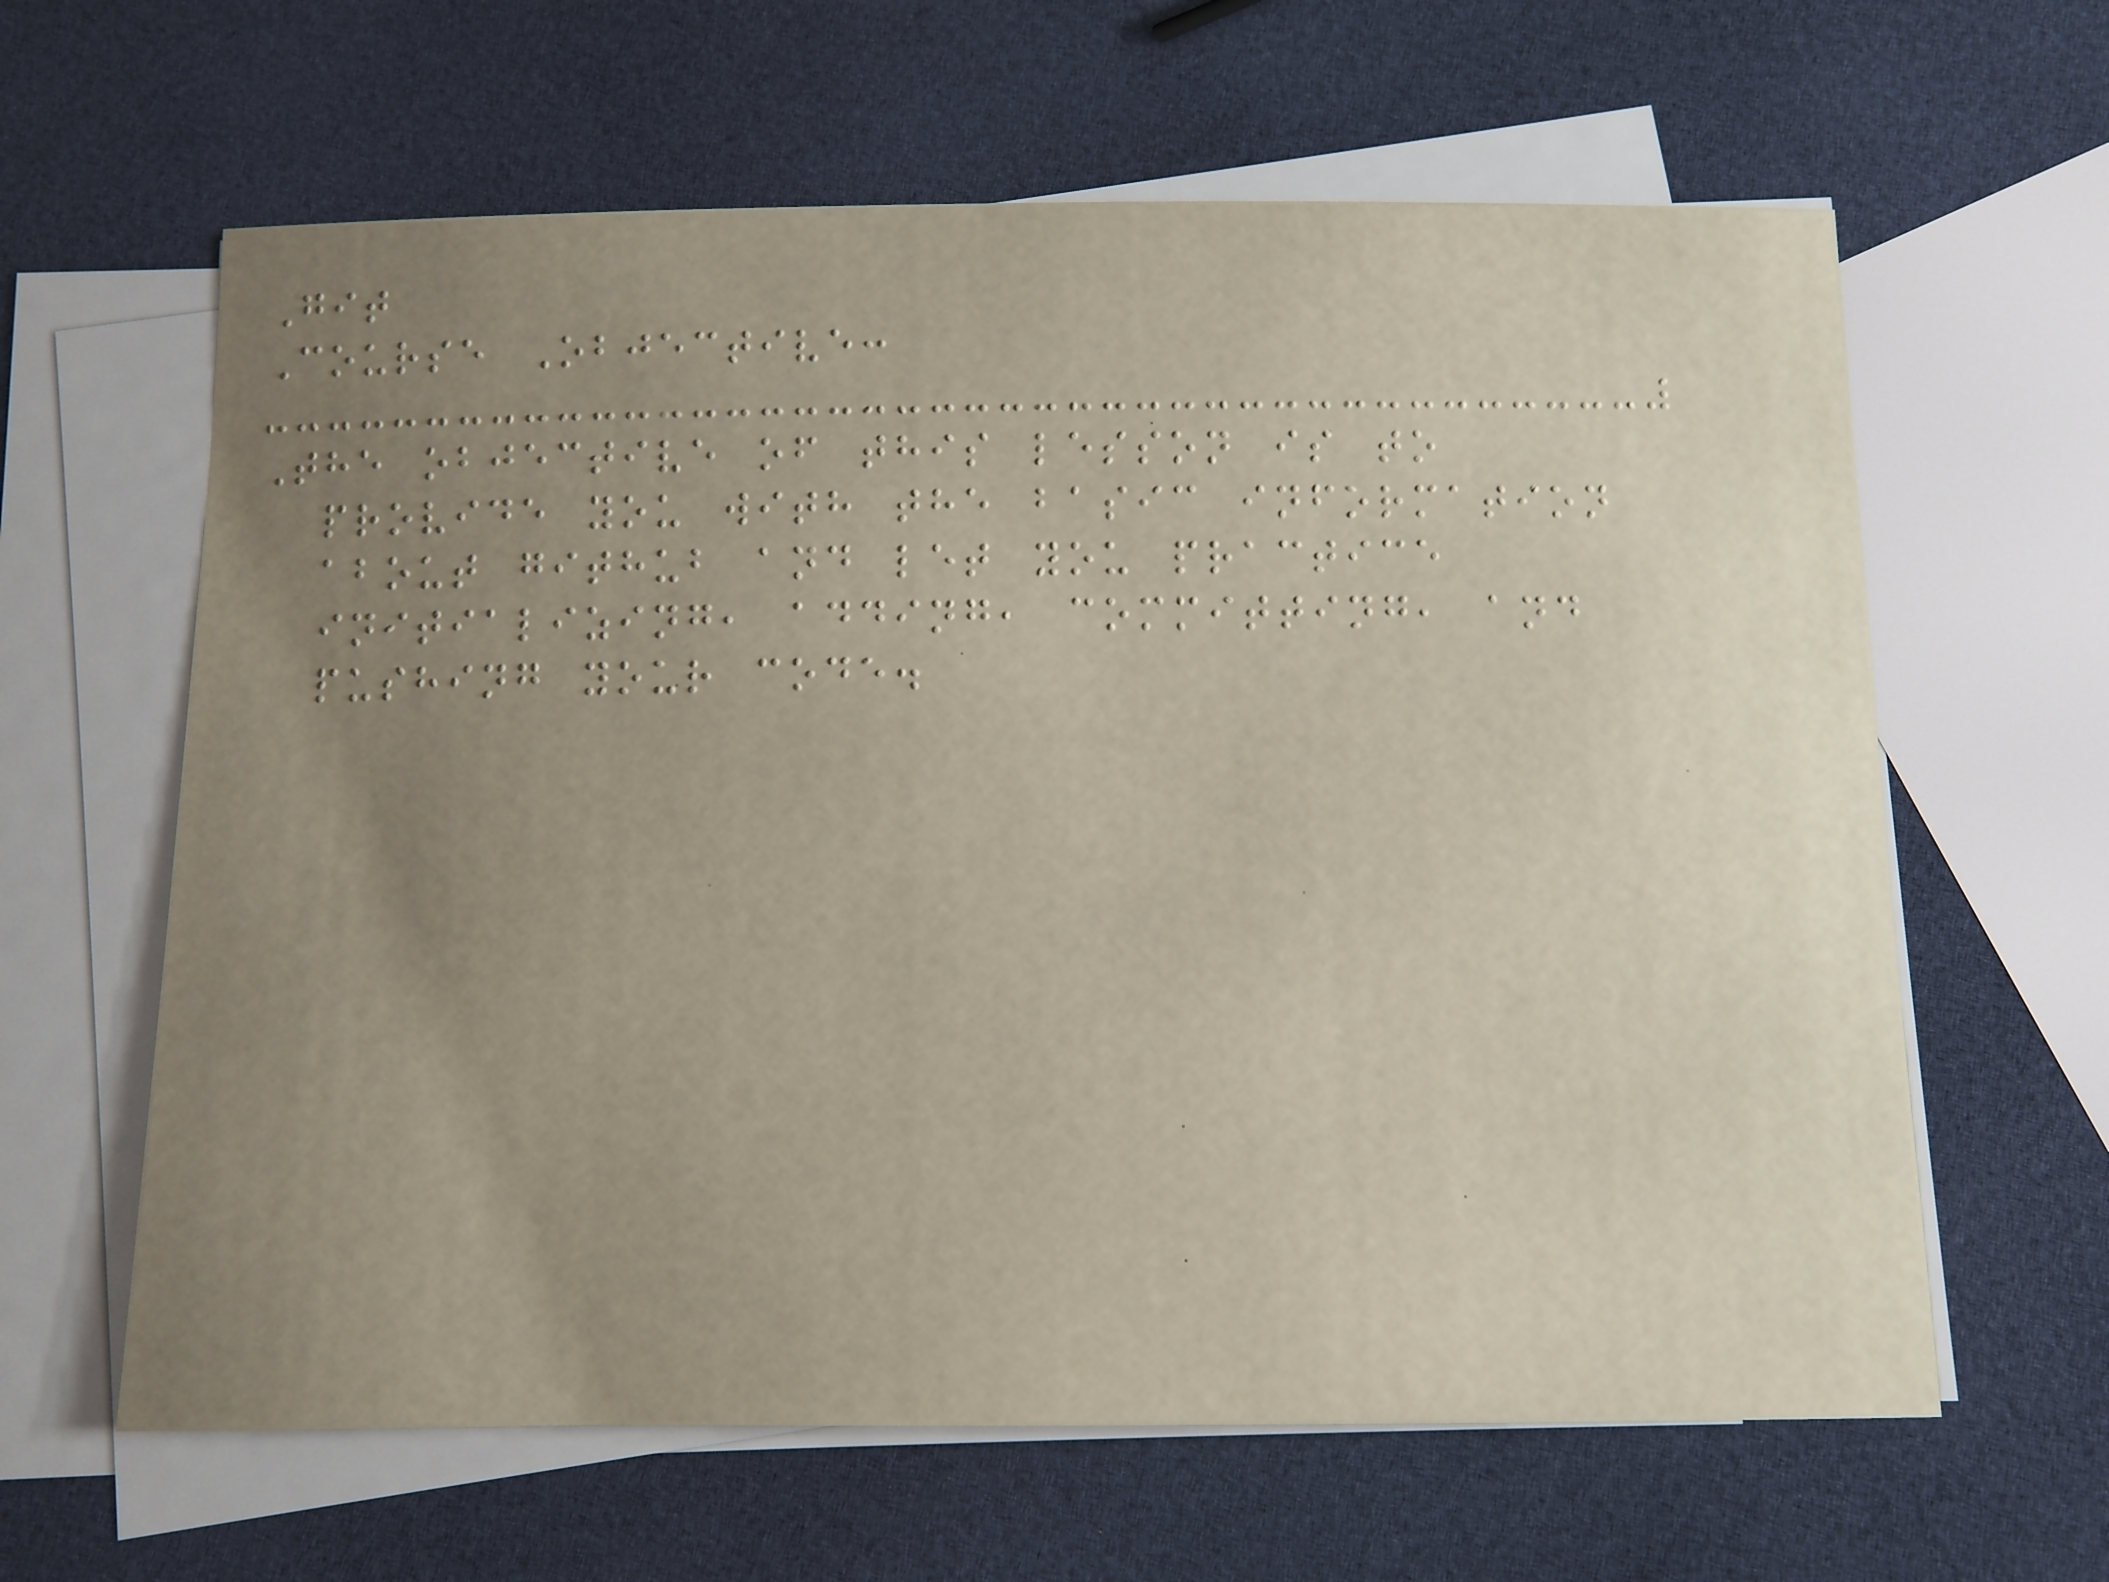Git
Course Objective:
The objective of this lesson is to
provide you with the basic information
about github and let you practice
initializing, adding, committing, and
pushing your code.
